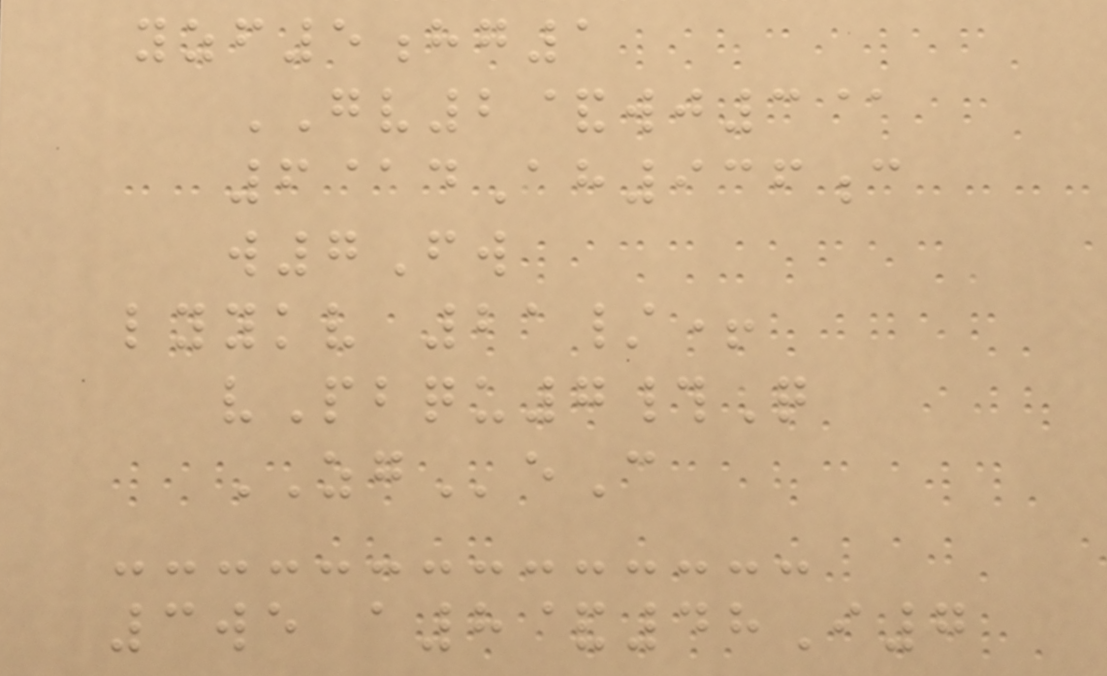yzf5hg1
GV2&wj3@
6@dAh936c
w7Fw
lyykv 21/+
vPbqu7#Q
ZGeC
3we a8&48I7
